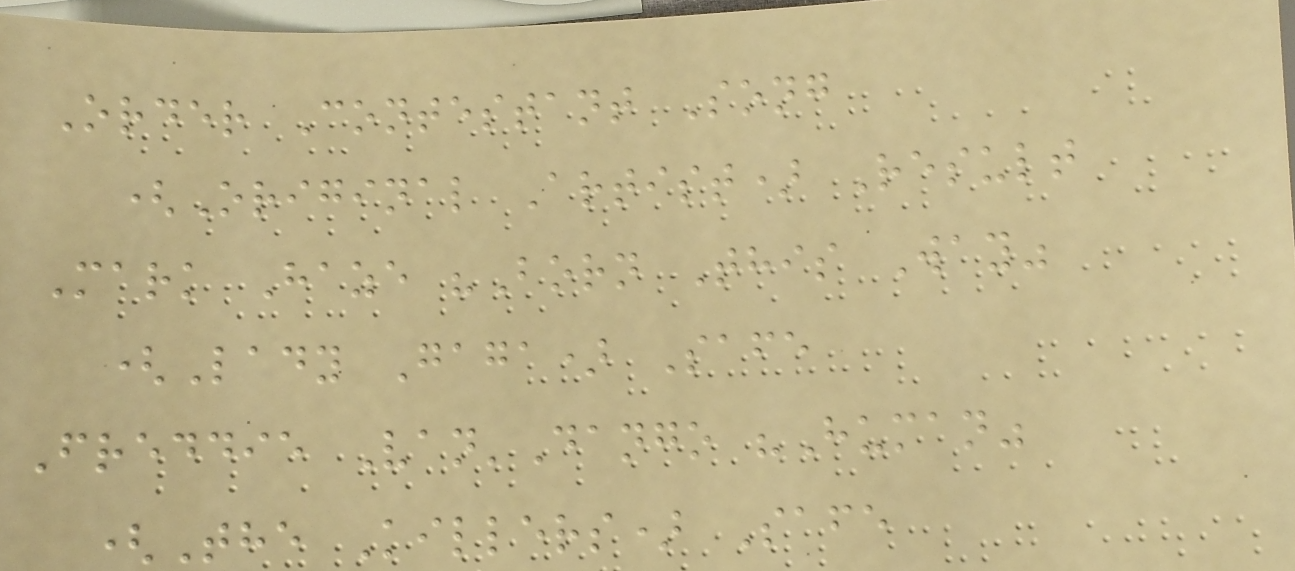Order Contestant Song
(Original Artist) Result
Mark Haze "Born This Way"
(Lady Gaga) Safe
Freddie Van'Dango "Human"
(The Killers) Safe
